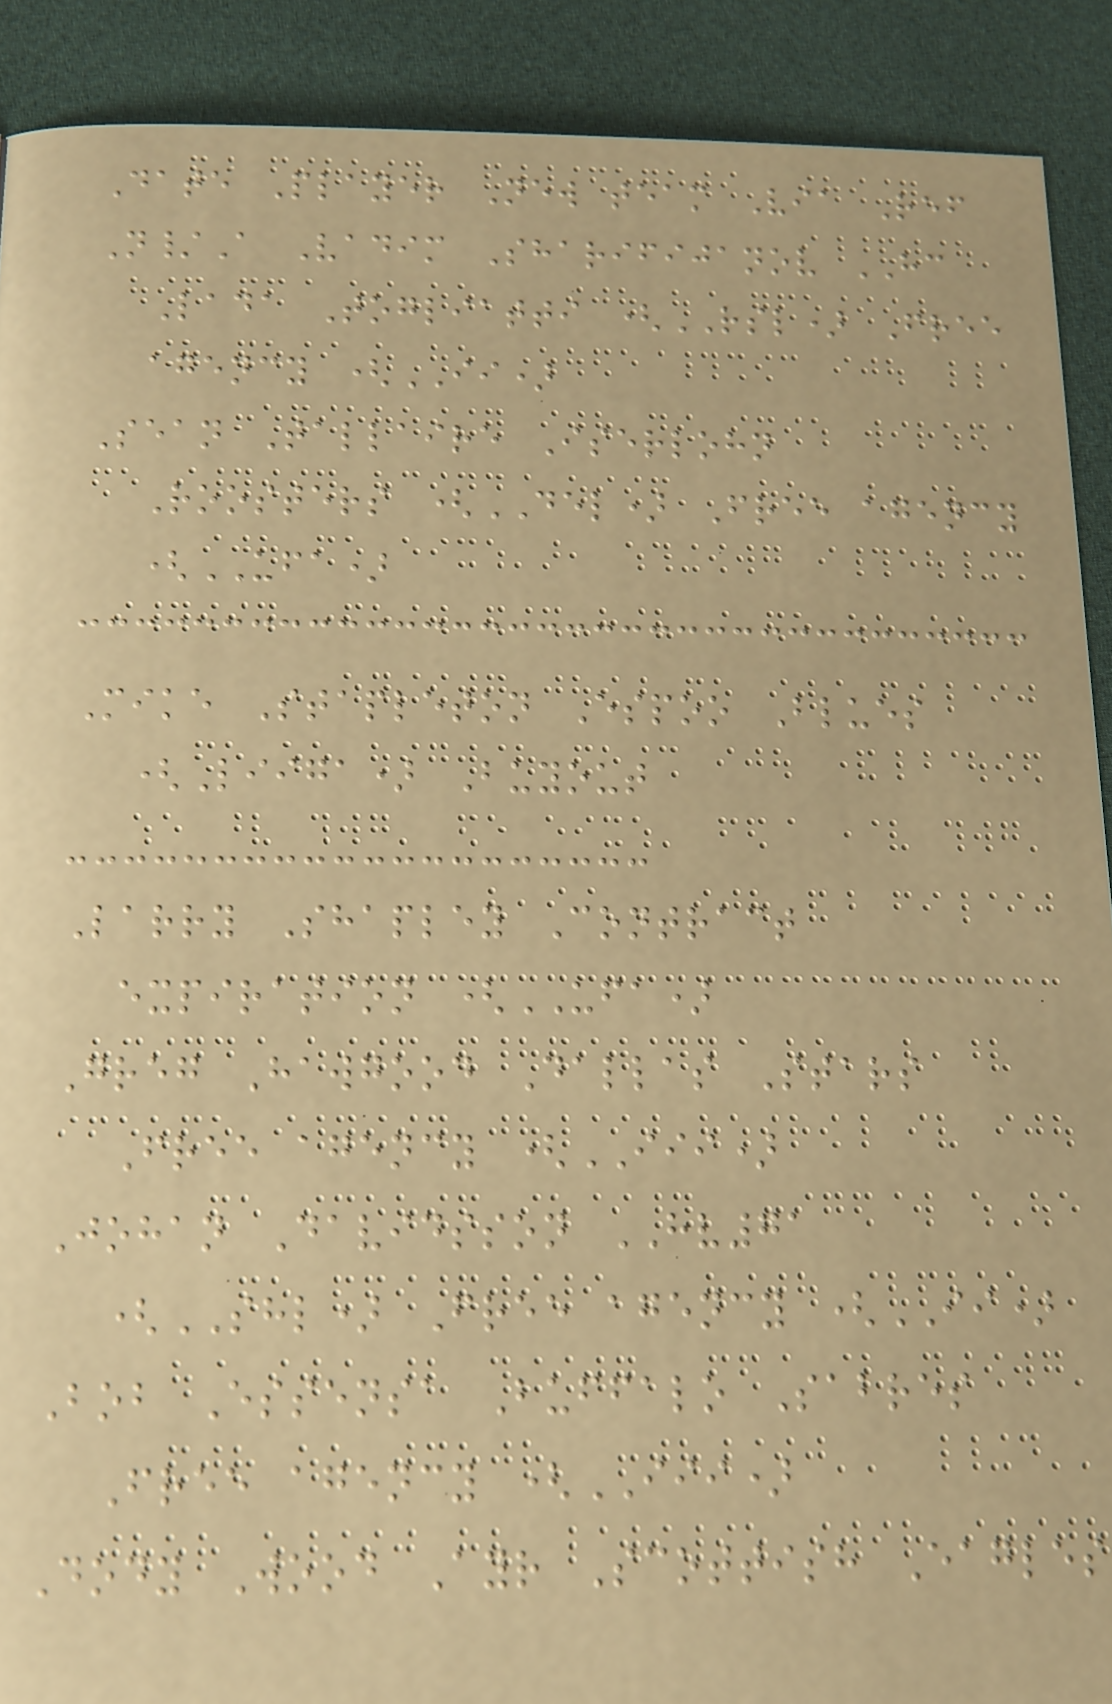Date Player New team Via Ref
N/A Vadim Sharifijanov HC
Lada Togliatti (RSL) Free
agency (II)
Sean Tallaire Iserlohn
Roosters (DEL) Free agency
(UFA)
Mike Stapleton Espoo Blues
(Liiga) Buyout
Larry Shapley Contract
expiration (UFA)
Greg Hawgood Dallas Stars
Free agency (III)
Johan Davidsson HV71
(SHL) Free agency (II)
Bob Essensa Buffalo Sabres
Free agency (III)
Dody Wood Ayr Scottish Eagles
